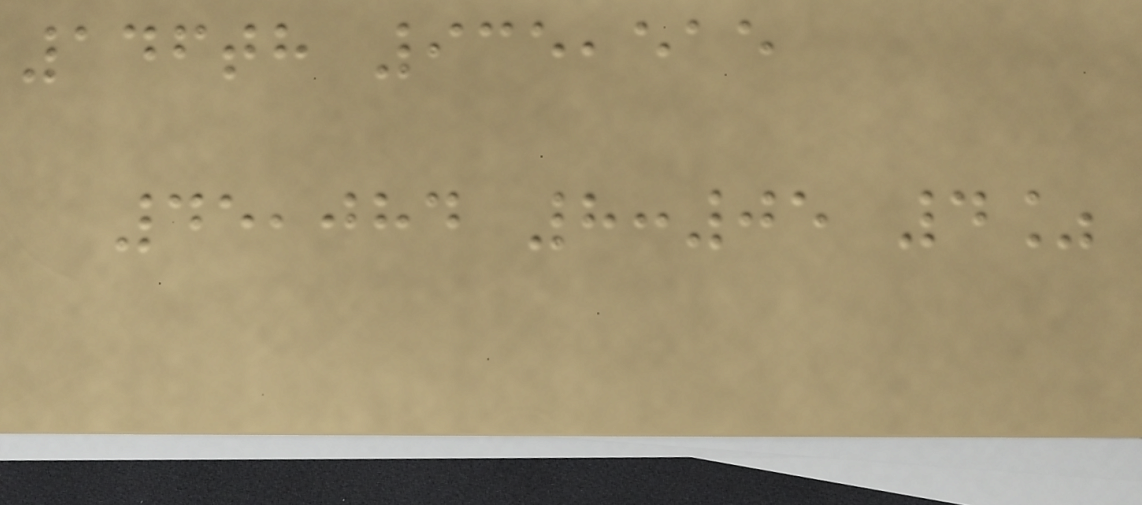146th 935,515
45,084 8:05 4%
